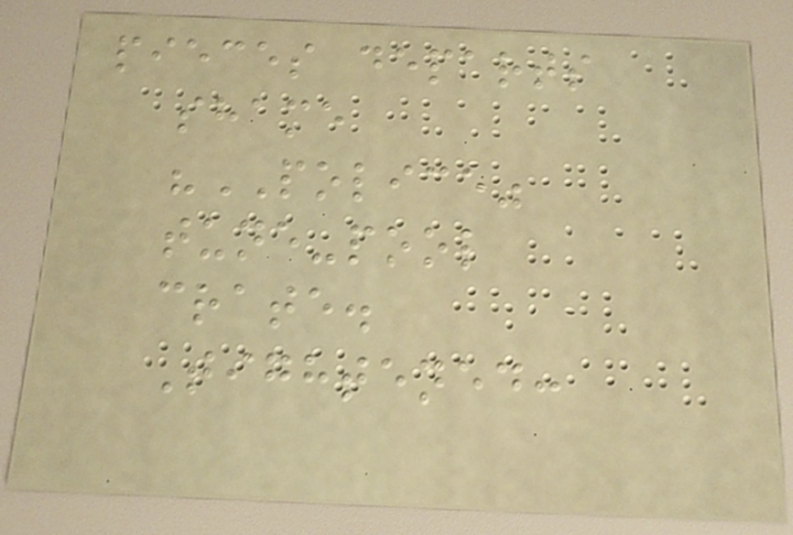pieces departs
shame
"POLICE"
tune-pool
crate.
Tightened:
